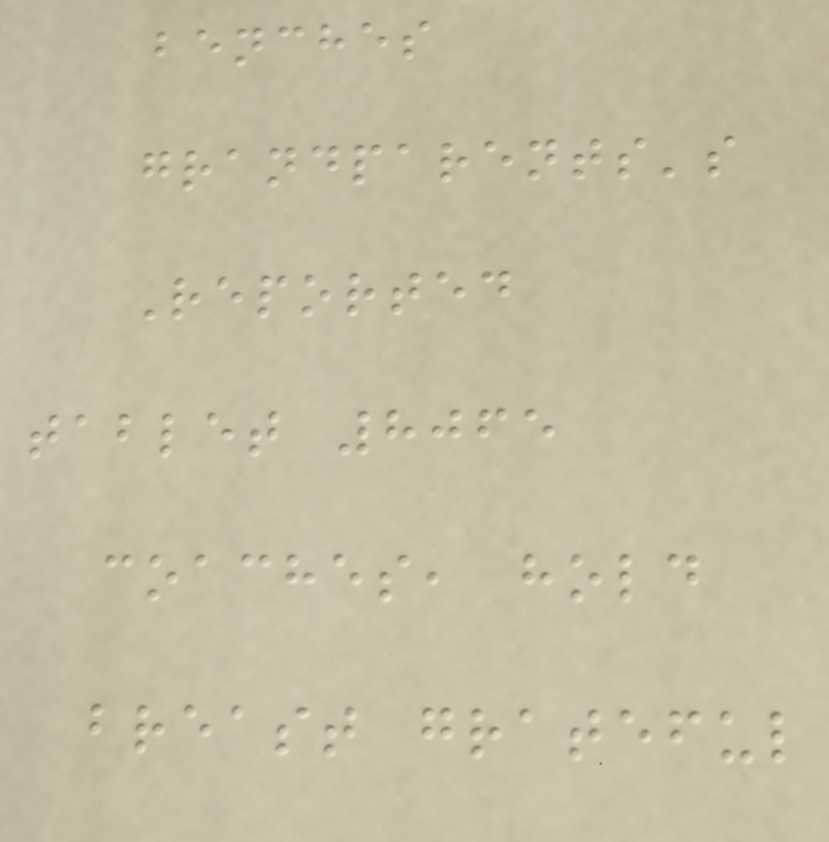benches
grandparents's
Reported
tablet 8065
coaches, hold
breast grateful
